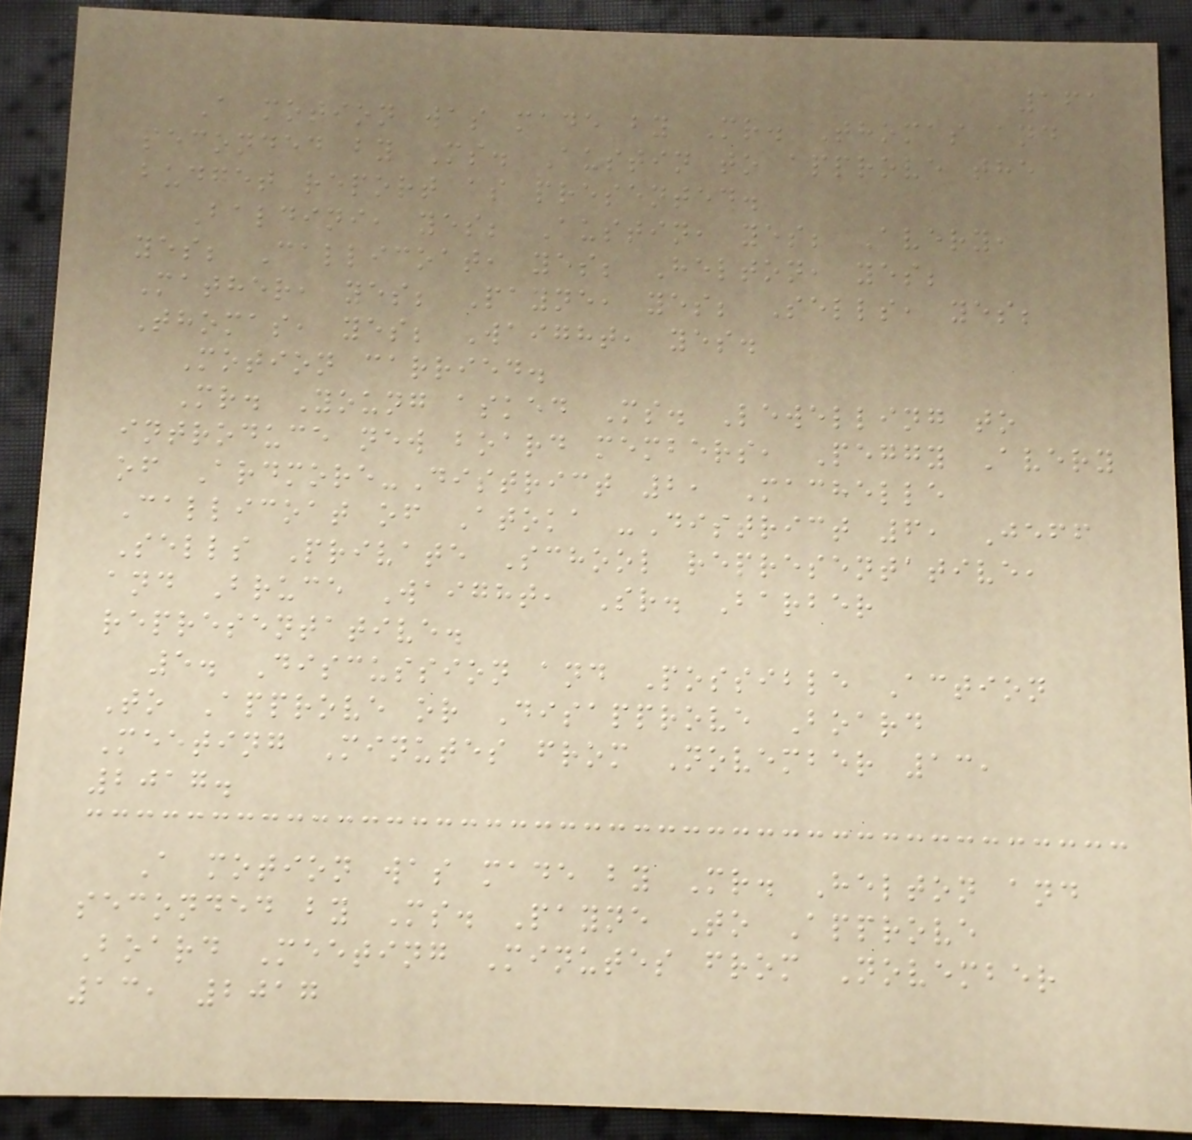161
A motion was made by Mr. Thomas and
seconded by Ms. Austin to approve the
budget report as presented.
Baldini, yes; Austin, yes; Avery,
yes; Callicoat, yes; Helton, yes;
Mather, yes; Payne, yes; Sells, yes;
Thomas, yes; Waight, yes.
Motion carried.
Mr. Young asked Ms. Lewelling to
introduce new board members, Peggy Avery
of Ardmore-District 2, Machelle
Callicoat of Atoka -District 6, Jeff
Sells Private School representative,
and Bruce Waight, Sr. Barber
representative.
5. Discussion and Possible Action
To Approve or Disapprove Board
Meeting Minutes from November 13,
2017.
A motion was made by Mr. Helton and
seconded by Ms. Payne To Approve
Board Meeting Minutes from November
13, 2017
